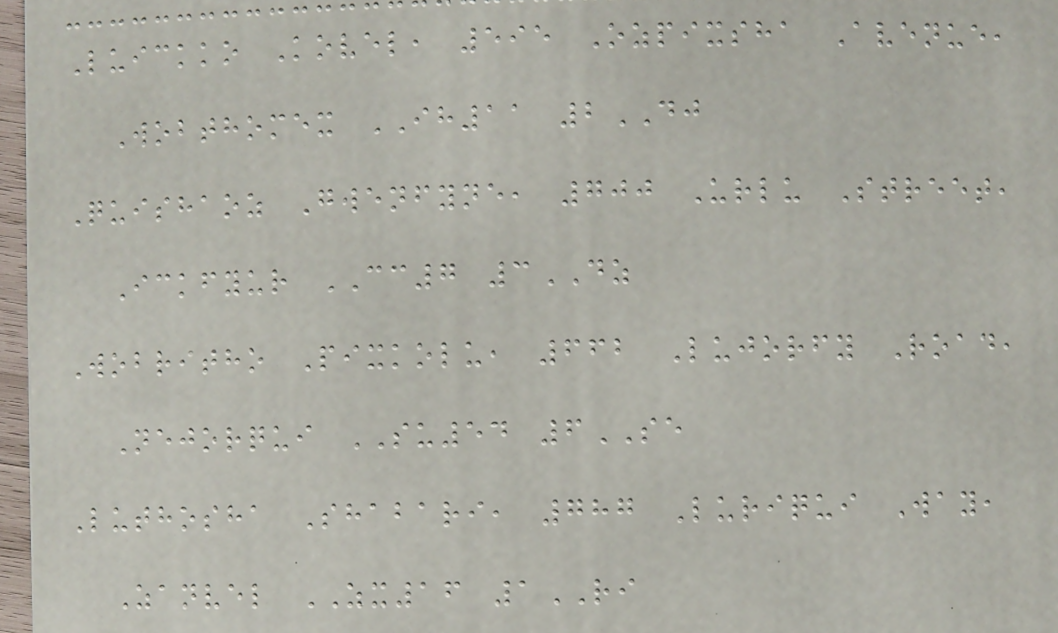Luickko Kovel, 595 Ozpixsha Avenue,
Wobthomex IH11 2DJ
Quishaoz Gwenfyne, 700 Urlu Street,
Ickfyur CC7 3DZ
Wobritho Pixkolu, 662 Lujorfy Road,
Nejorqui SU54 6SE
Luthosha Shabari, 787 Luriqui Way,
Zanvel ZX16 1RI
